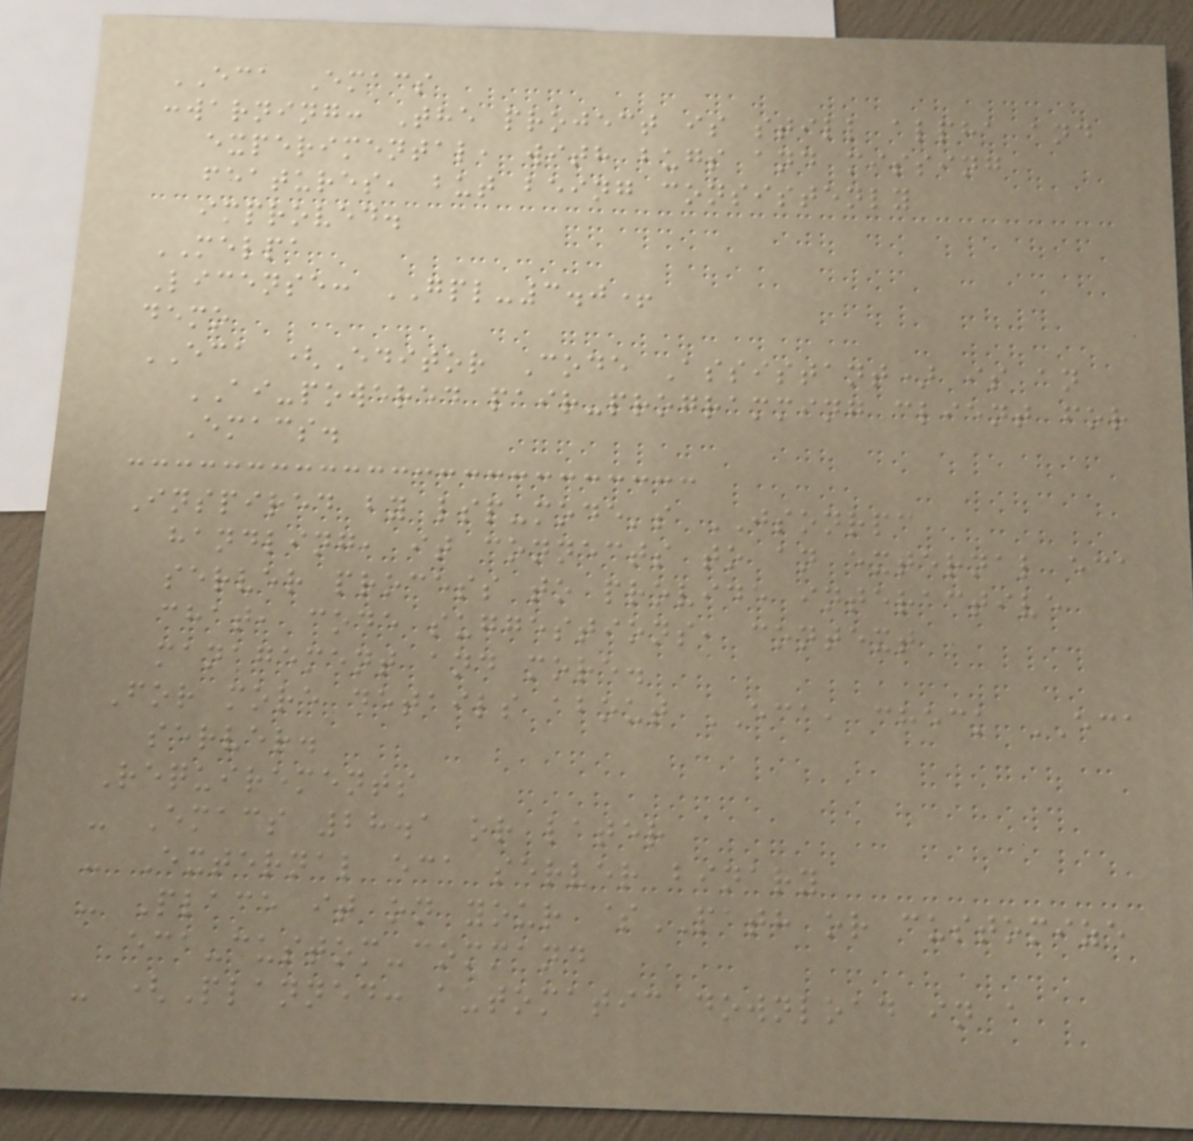ECA Emacs
:warning: The project is still alpha and
experimental, with bugs and missing
features, but being consistenly
improved.
MELPA
License: GPL-3.0+
demo
ECA (Editor Code Assistant) is an
AI-powered pair-programming client for
Emacs.
Inspired by lsp-mode's JSONRPC
handling, it connects to an external eca
server process to provide interactive
chat, code suggestions, context
management and more.
For more details about ECA, check ECA
server.
Requirements
- Emacs 28.1 or later
- External eca server binary
- Place it on your $PATH or customize
eca-custom-command
- (Planned: automatic download in a
